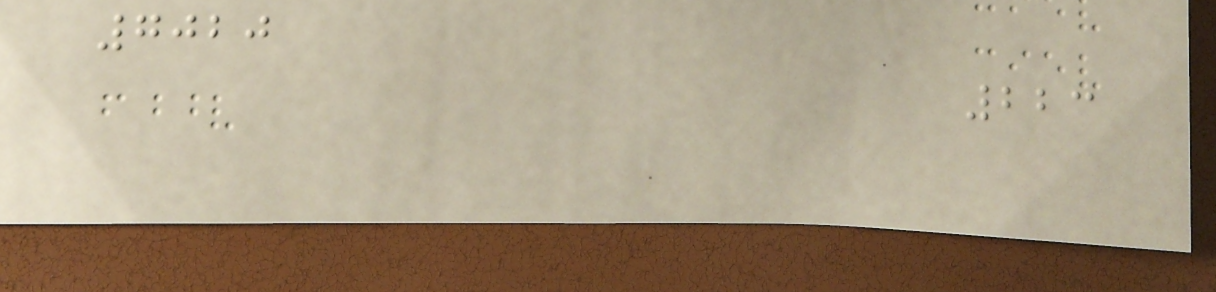7020
223
